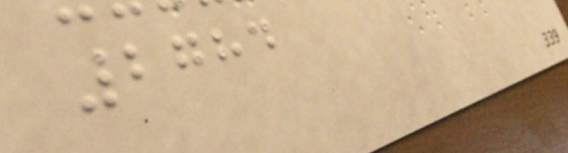2784
